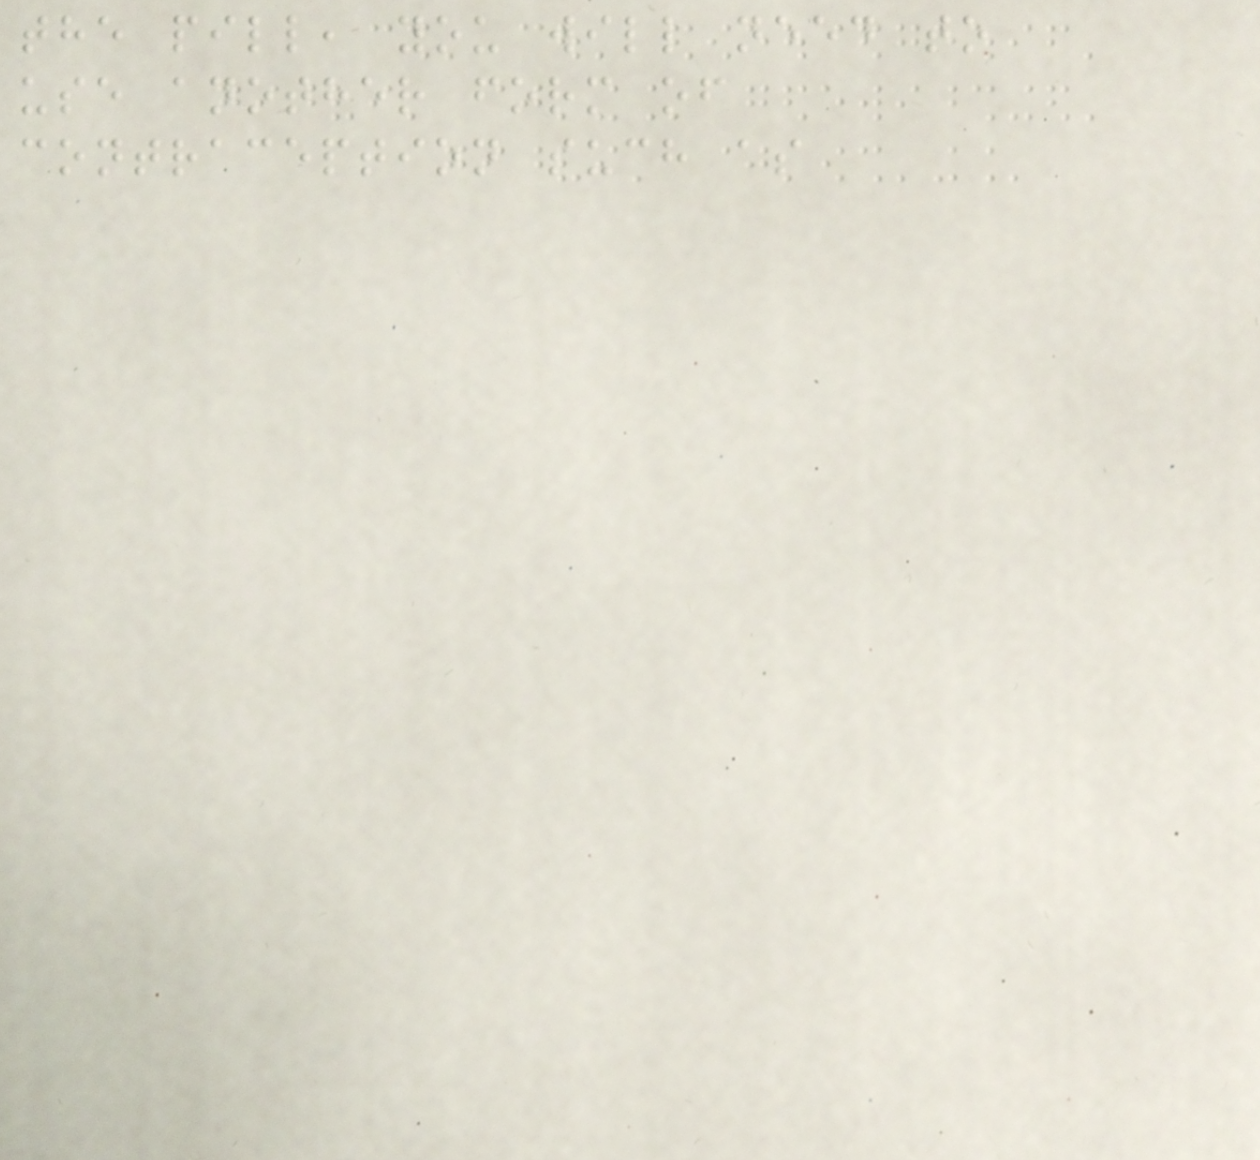the pill, you will need to
use another form of
contraception such as
